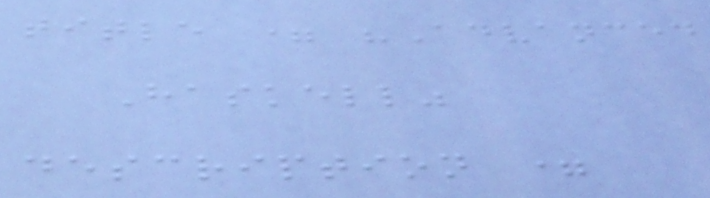title = "Advanced
Haskell"
description =
